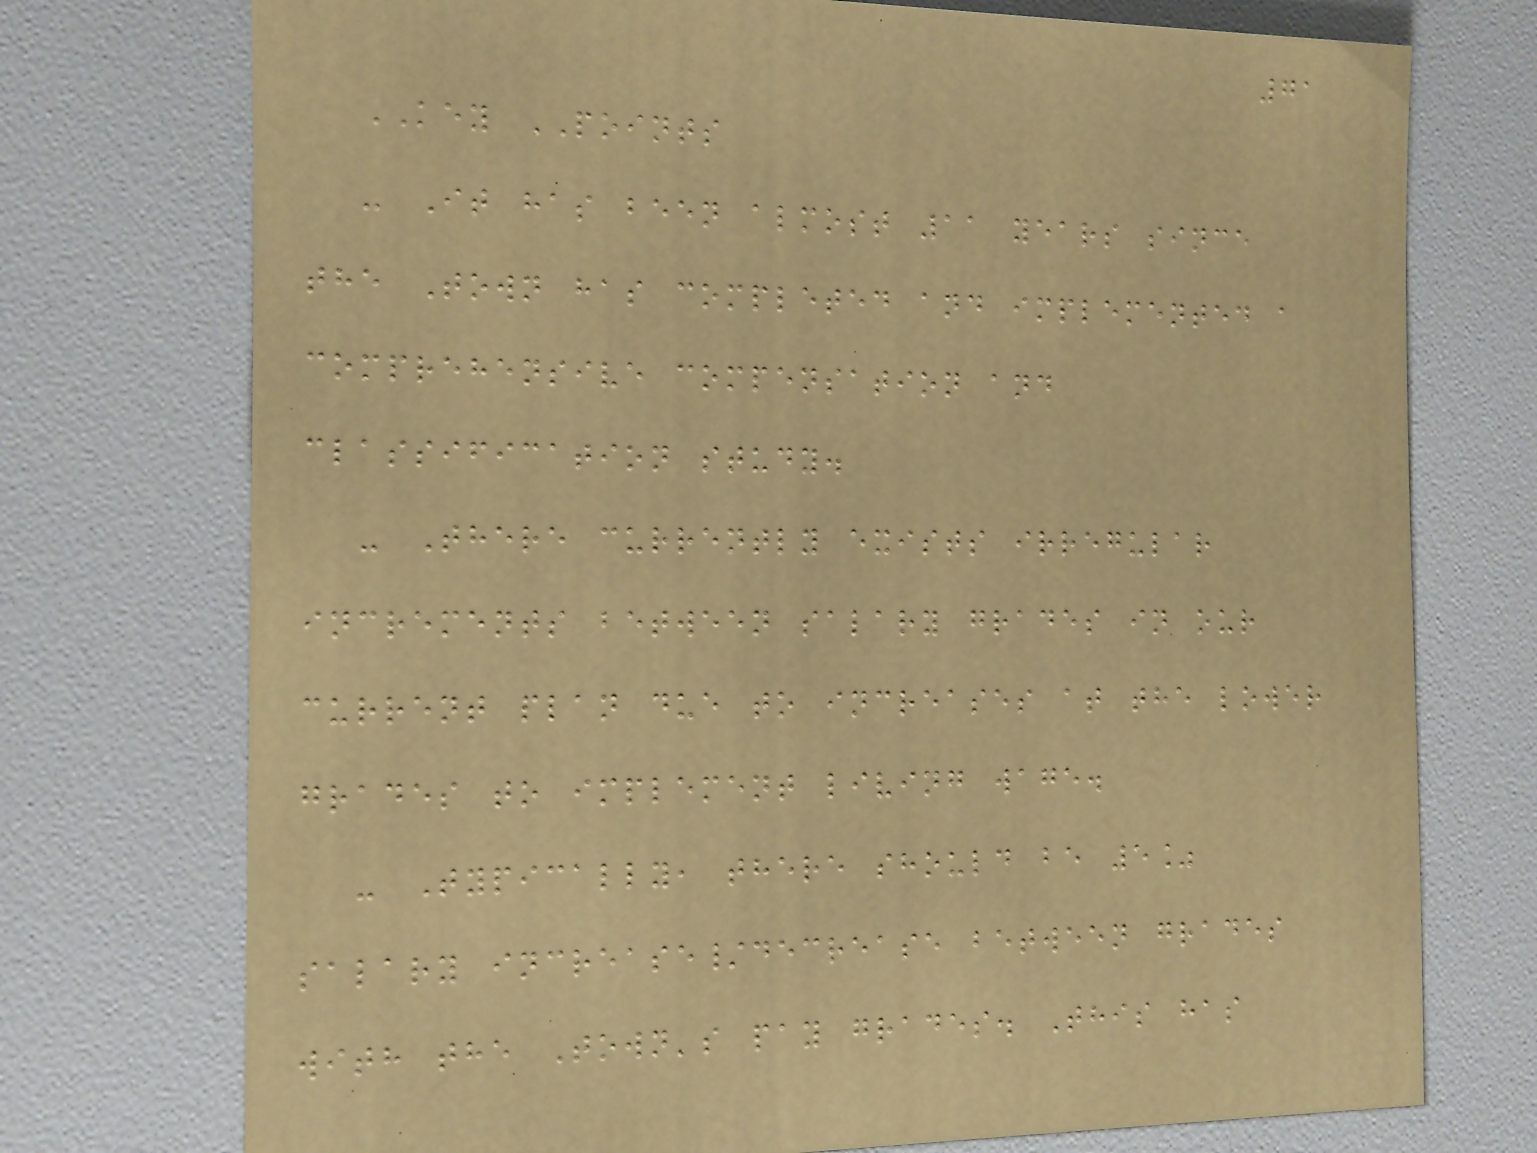71
KEY POINTS
- It has been almost 11 years since
the Town has completed and implemented a
comprehensive compensation and
classification study.
- There currently exists irregular
increments between salary grades in our
current plan due to increases at the lower
grades to implement living wage.
- Typically, there should be 5%
salary increase/decrease between grades
with the Town's pay grades. This has
